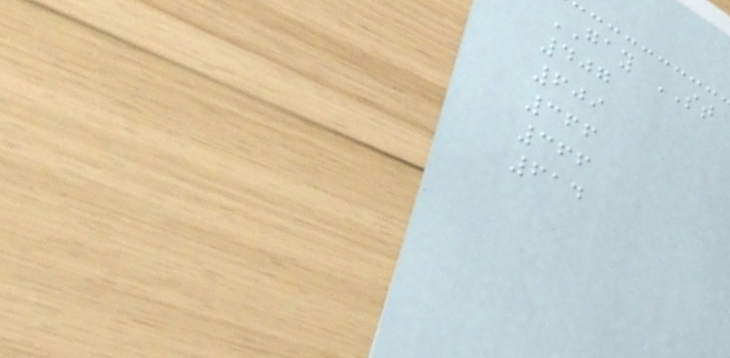GAY ST
407
609
366
366
614
